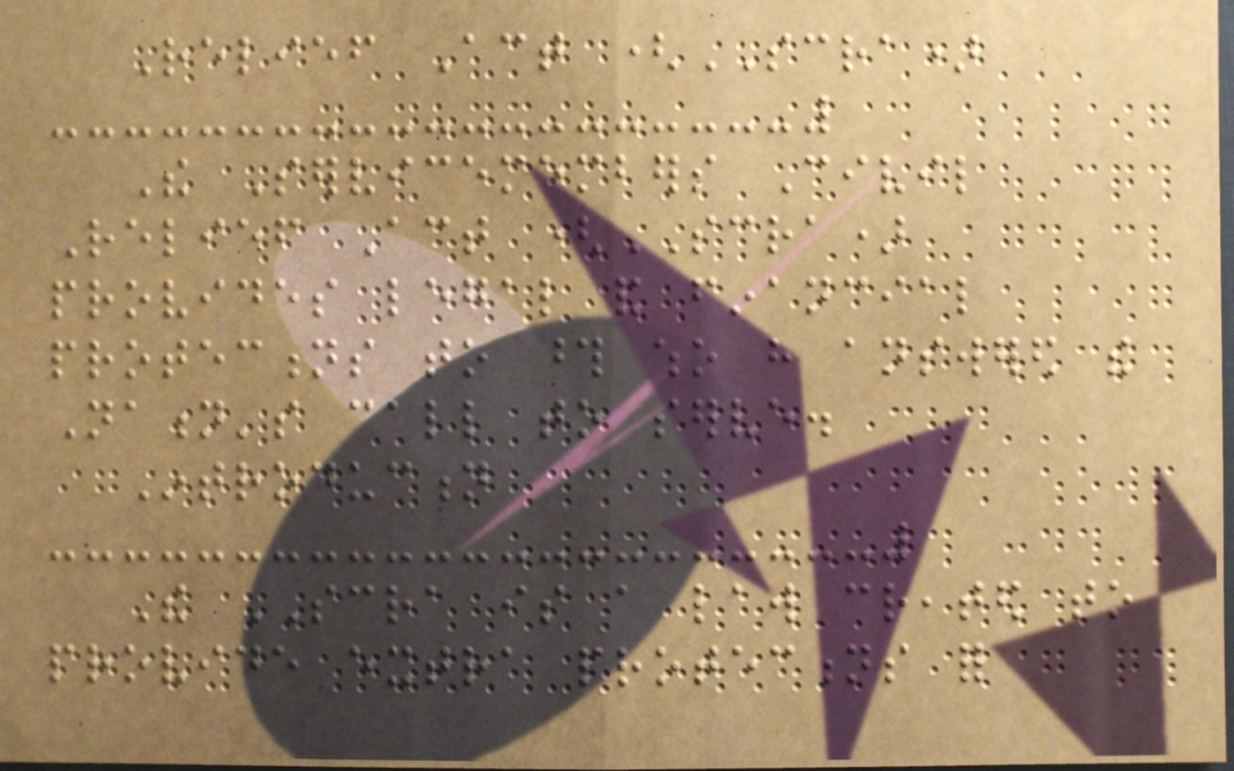Relief Act (SCRA)
The Servicemembers Civil
Relief Act (SCRA)
provides legal and financial
protections to those who have answered the
Nation's call to serve.
Introduction
The SCRA is a law created to
provide extra protections for
